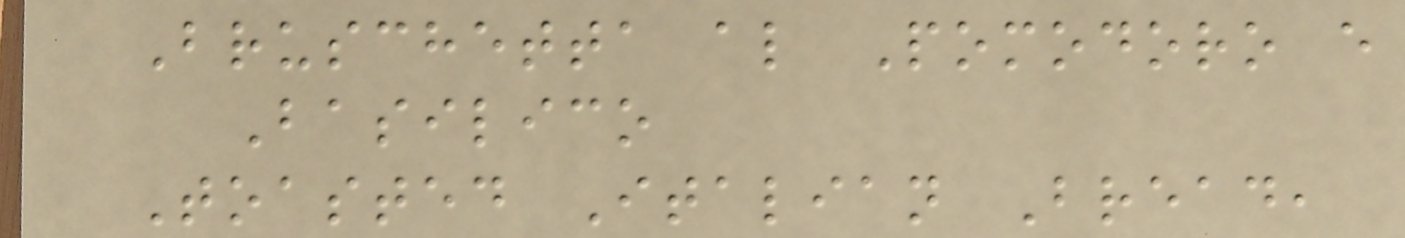Bruschetta al Pomodoro e
Basilico
Toasted Italian Bread,
